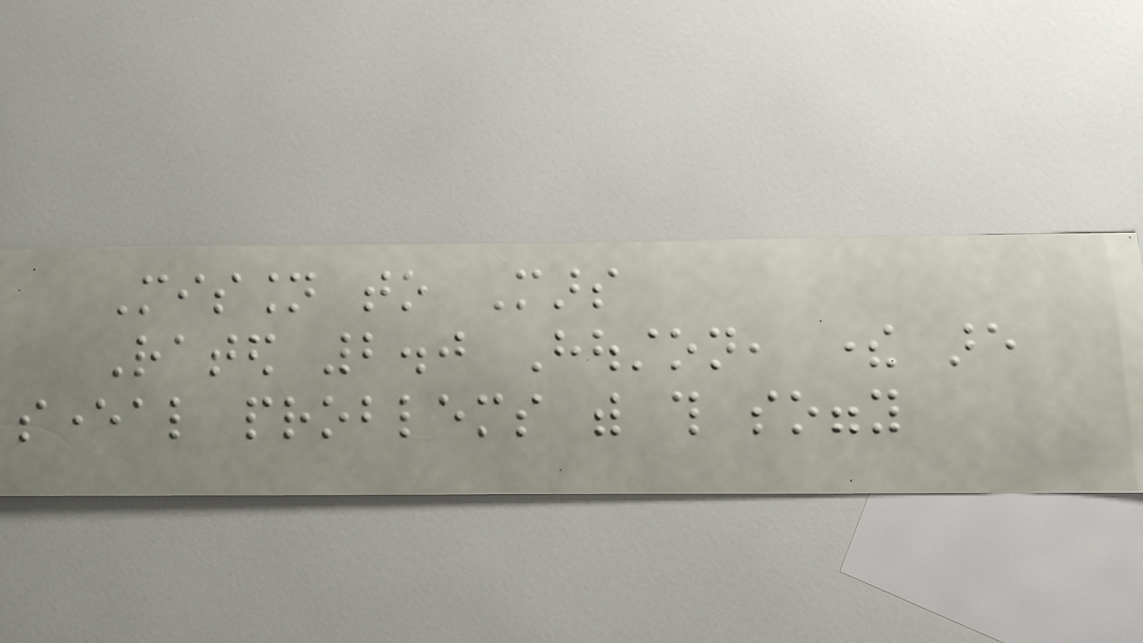Mission to Mars
Rated 2.0 Houston, there are
several problems with this soggy
